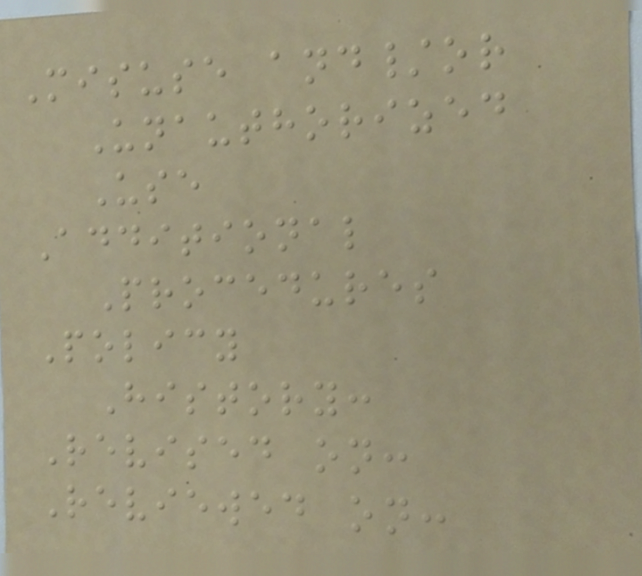Misuse and/or
Unauthorized
Use
Additional
Procedures
Policy
History:
Revised on:
Reviewed on:
